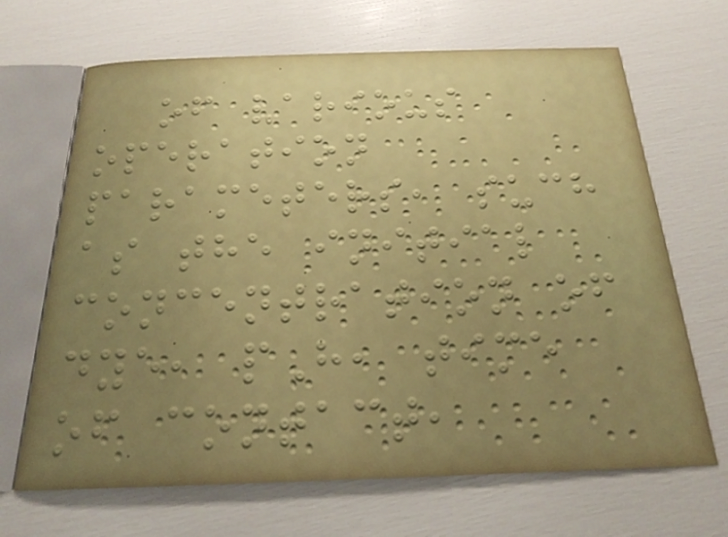of various
operation
parameters, such
as the initial
concentration of
dye, pH, time
of contact,
